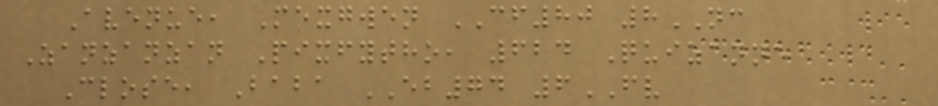Avenue, Mexgwen CF80 8NC
Zanzanzan Pixfytho, 624 Quizanne
Close, Baba EB74 6FV
